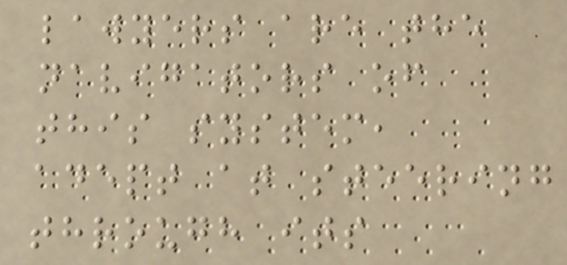lawyers are the
navigators of
this system,
adept at steering
through its
